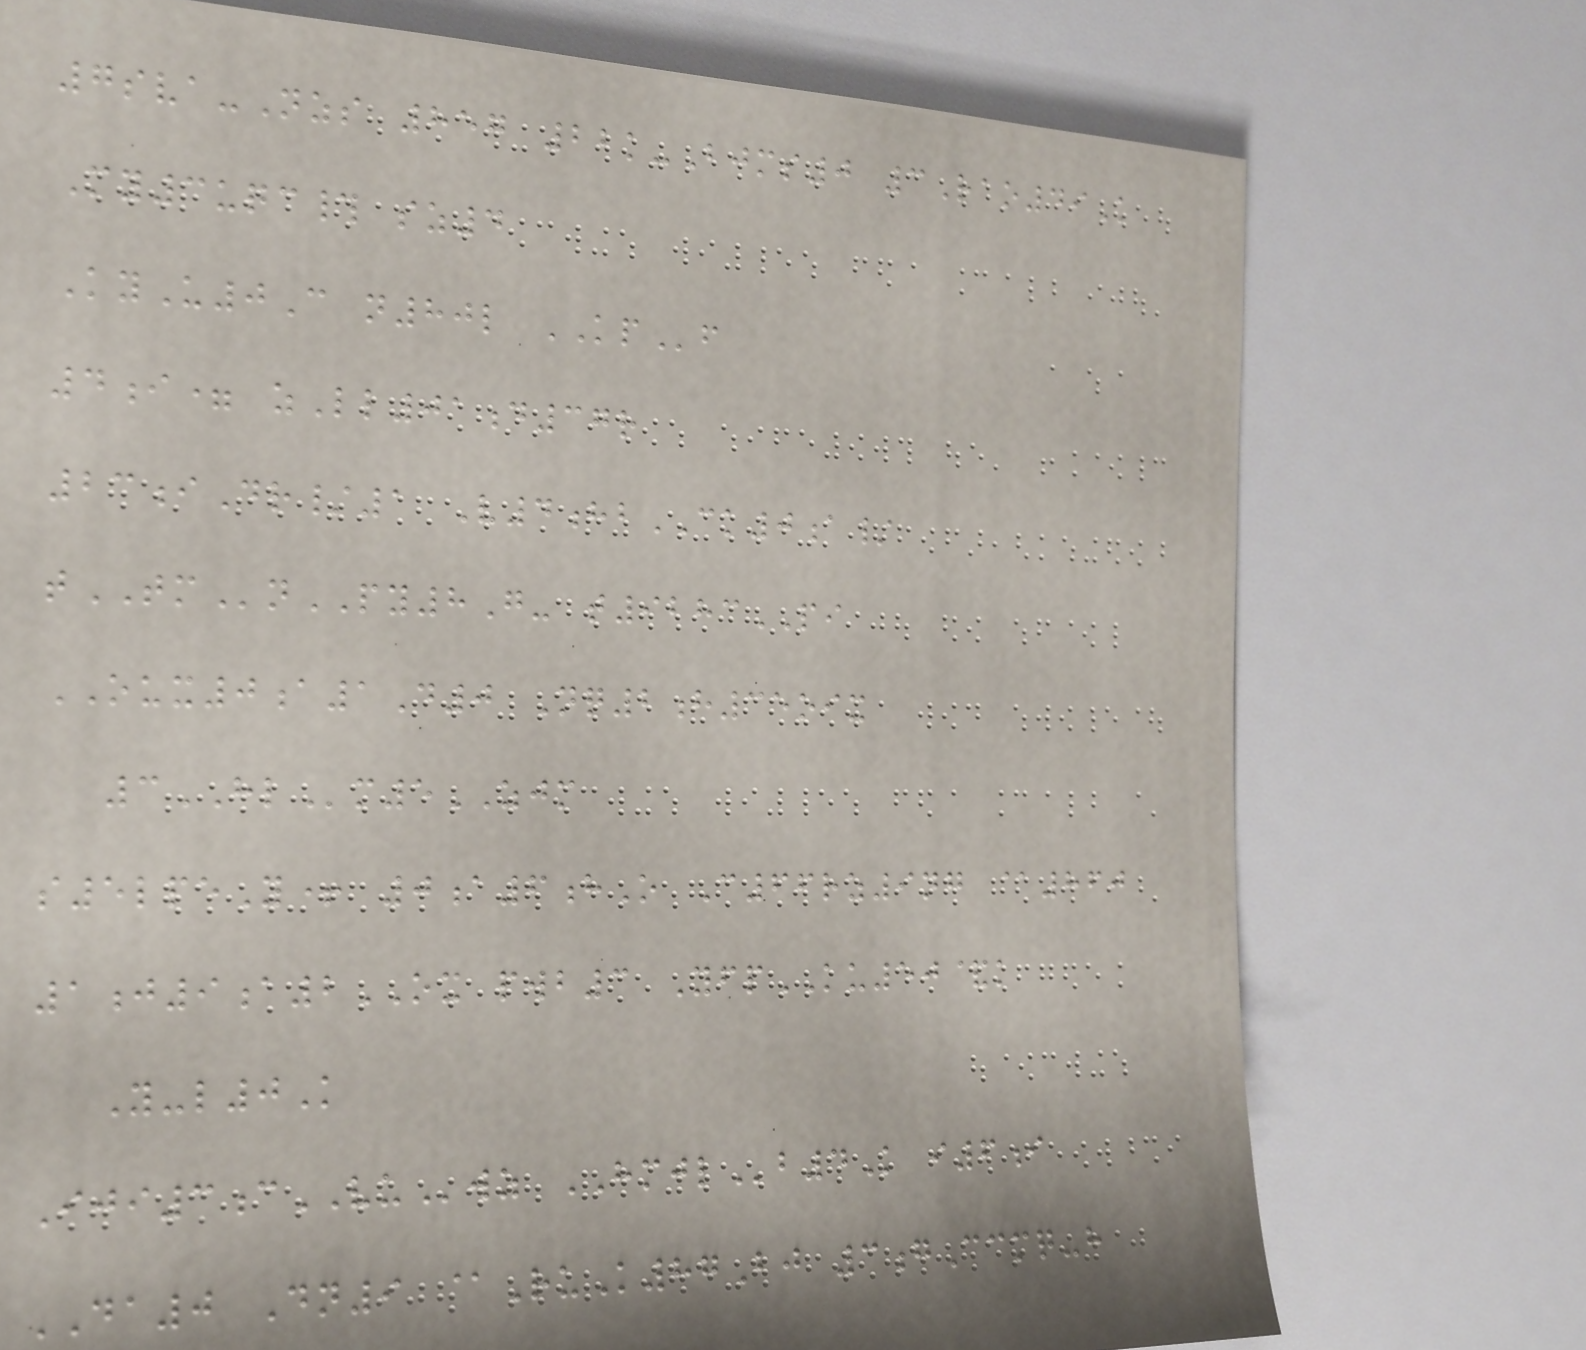7sva-Nzs 857 22k-Bjms0 3Rao49K
My3uqc# sz4
KyU0C n80l KPf
4i= zLl01d37r
23iDr/1 V4hbCK0a/
tTMnPY8G- t9283PI
OUX0a1D0 Nq2h35oix
3HLm5ZJM
s5lpeY+ 0a6hO C66rz9ng @860
1j9a2OX pwb3 YfpKU50&k
Y-l0K
Iji3cVUwz HMJLb4K i6i
DA0 Dn9 @RuK87Bj 3gCcmq-h
